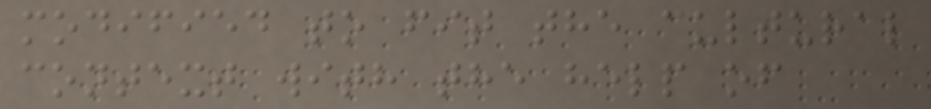modified to fit the cultural
context with the help of
